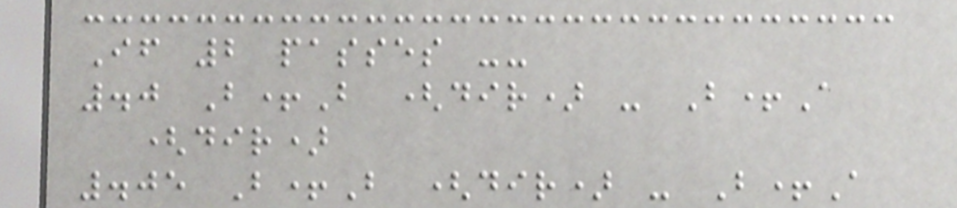If 2 passes --
.0 B+B (dir) - B+A
(dir)
.05 B+B (dir) - B+A
